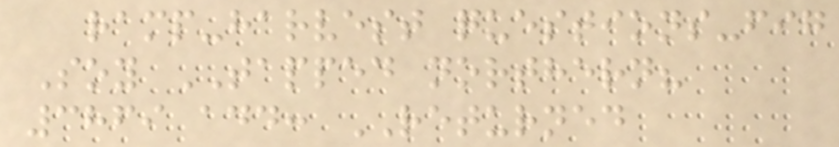ramp-harvest questions-fig
Soy TAPPED northern?
3869 add: RETURNED
